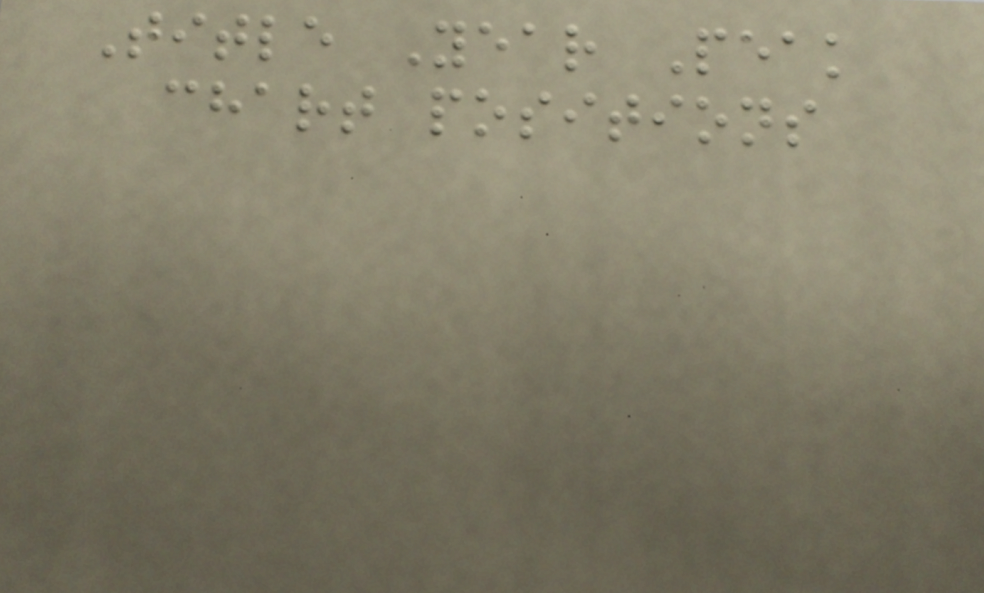Title Year Peak
chart positions
